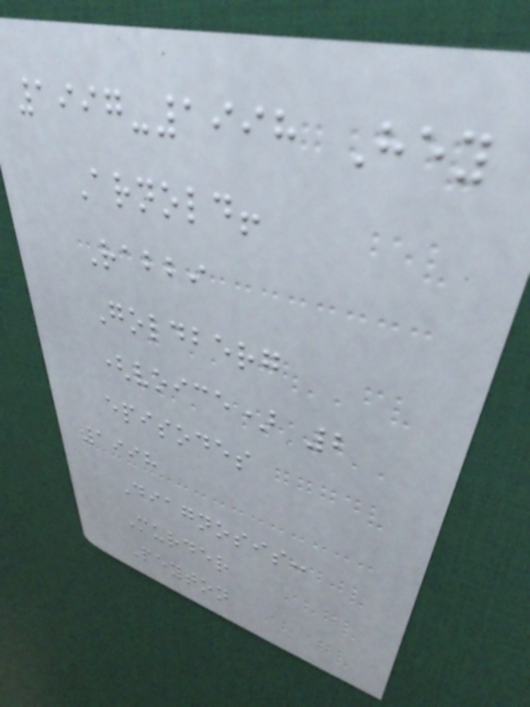1997-1998 Hey
Arnold!
Rabbi
Goldberg
(voice) 2
episodes
1998
Diagnosis:
Murder
Peyton
